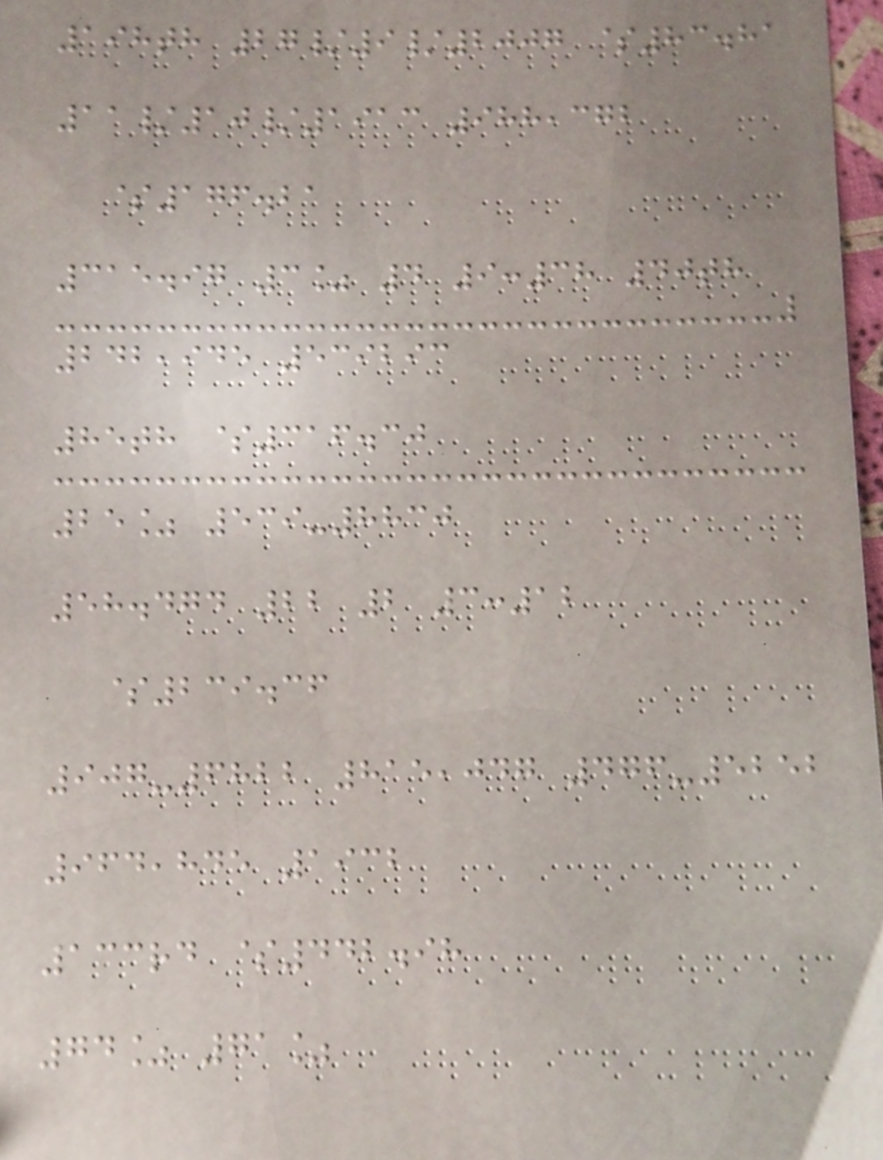198th 27/9/2007 $83.81
11/10/1913 988,372
$176.21
315.97 3% 4 9:38 40th
242,945 539293
85th $316.30
25% 539-8830
58.474 22 2 3:12
$239.36
907-6822 815,047 476-5252
964,845 1932
133rd $442.98
74% 71%
